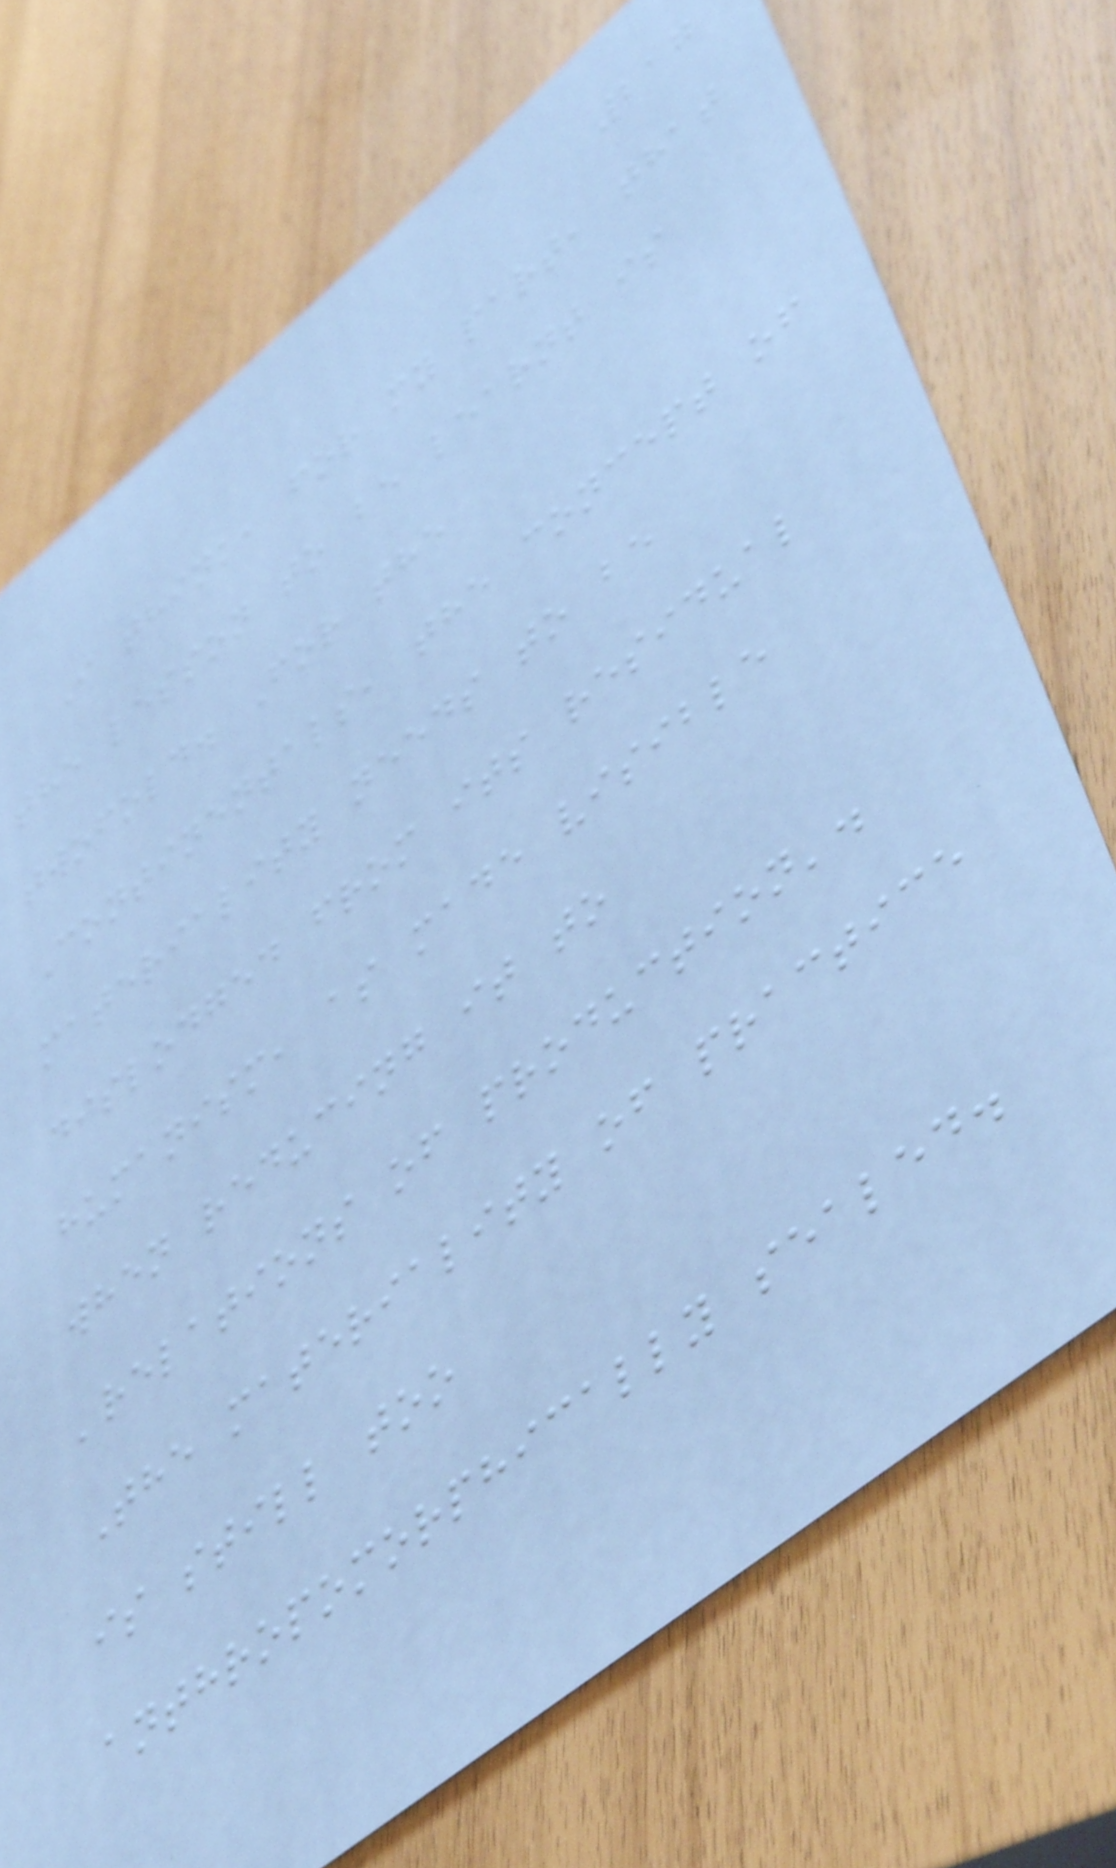217
I think, for my part, that
the lesson to be learnt is
twofold. For the
Continentals, the concept of
materiality needs to be
dislodged from its residual
humanism, as made visible
when reducing it to
'relations of production'.
The materiality of practice
is still too
anthropomorphically sealed.
